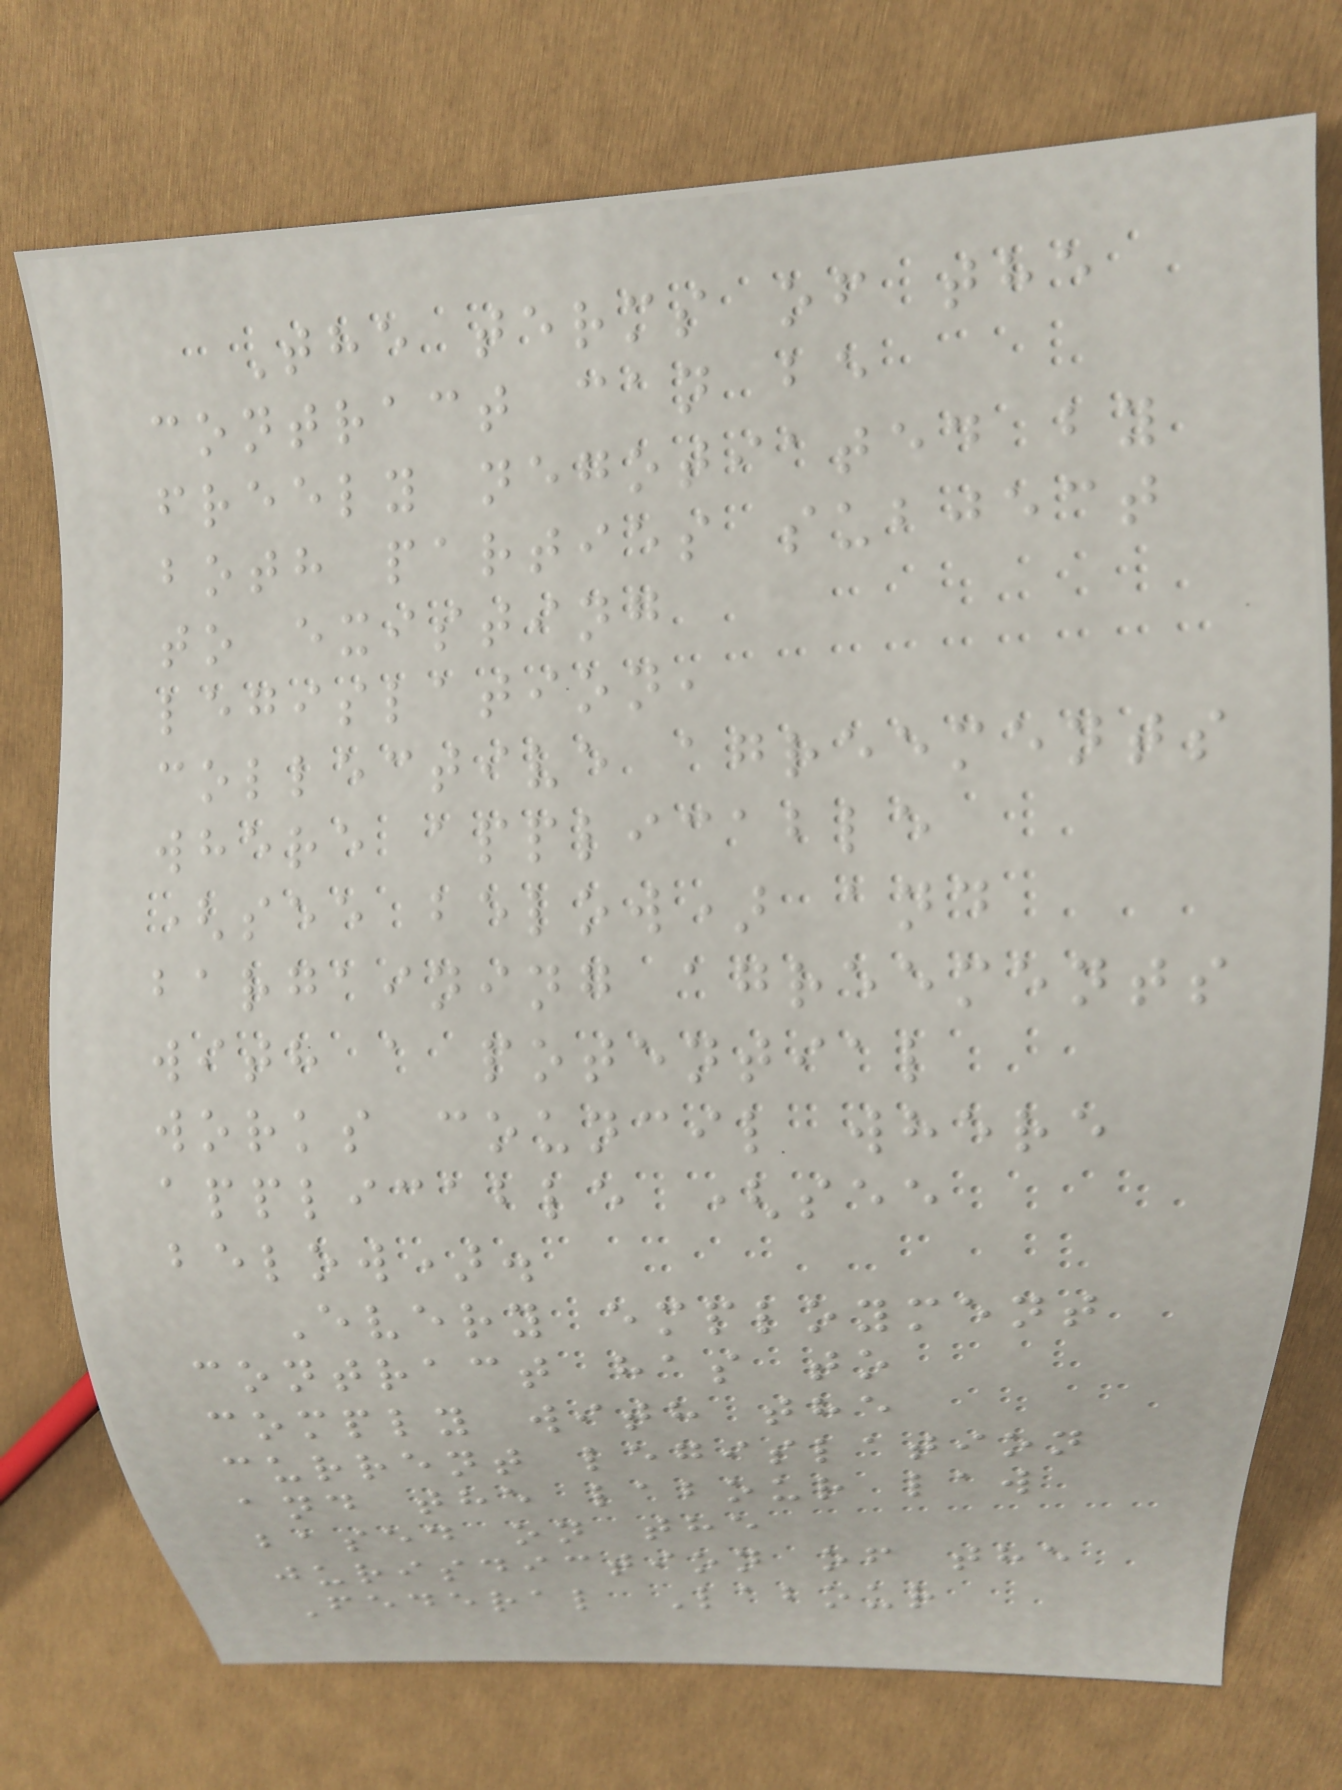The terms of the
contract can be
freely negotiated by
both parties subject
to existing
legislation,
collective agreements
where applicable
(see below) and
bargaining agreements
with a potential
works council where
applicable (see
below).
Every employment
contract has to
comply with the
current legislation
and the labour law
based on the
jurisdiction of the
Federal Labour
